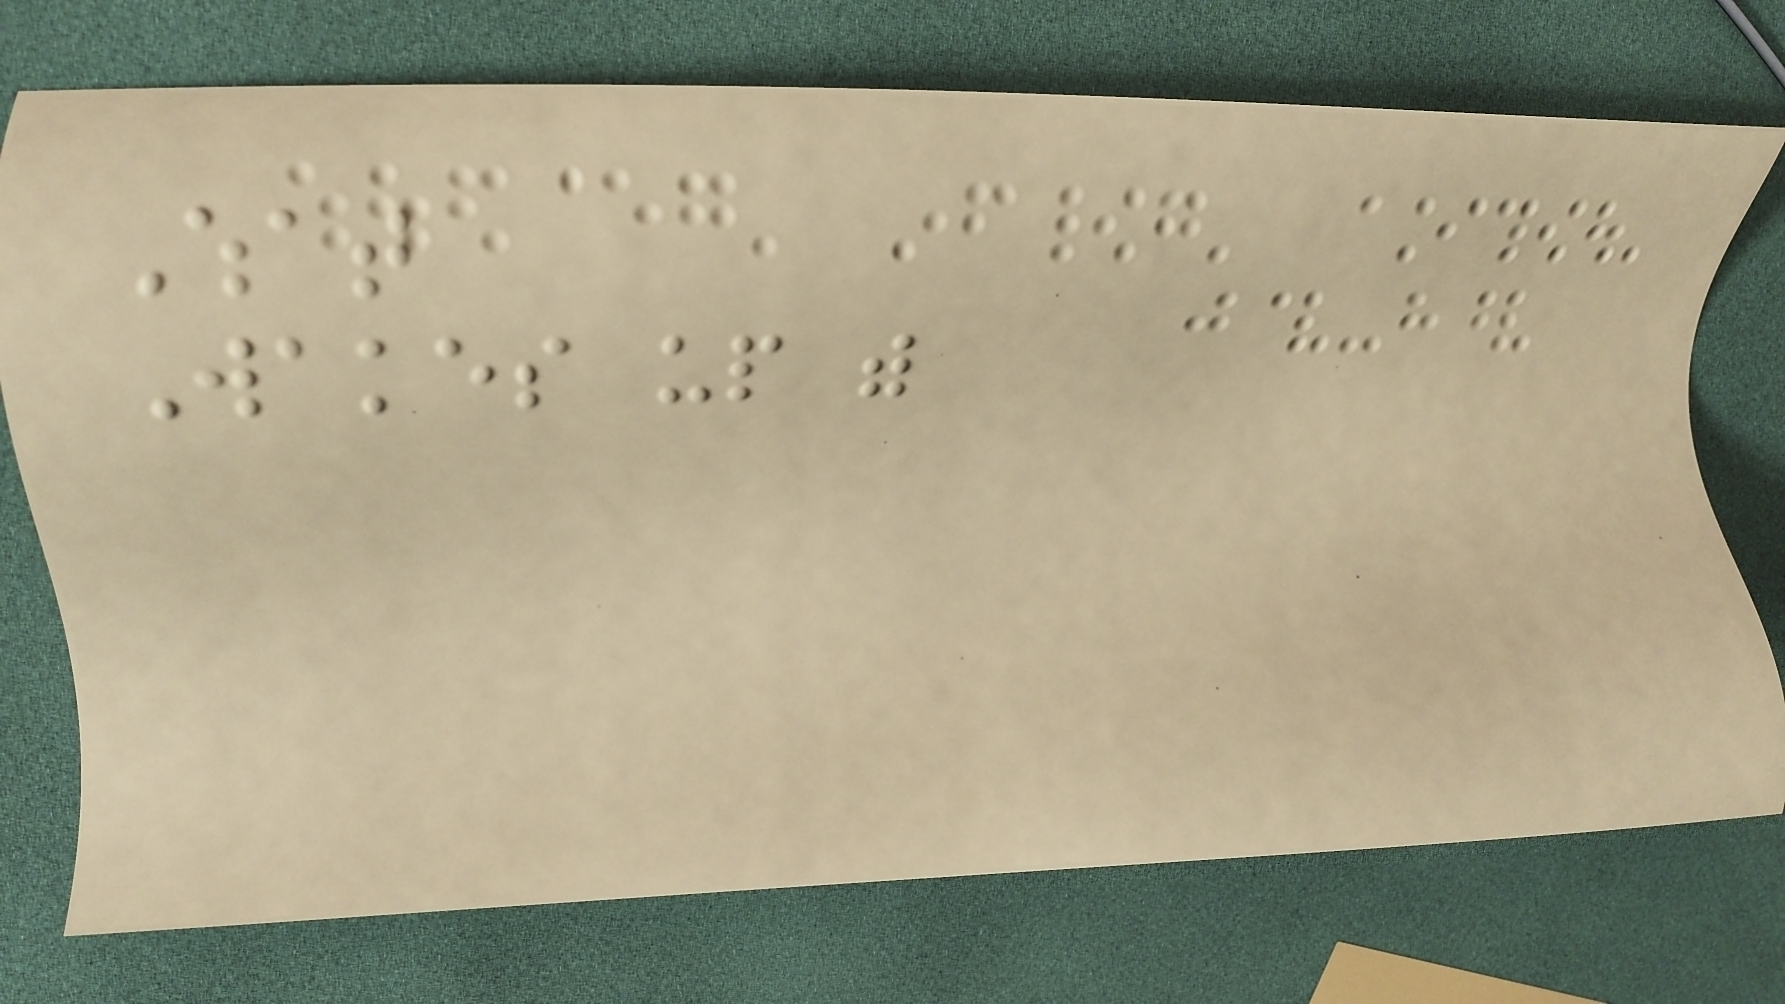What
Wakes up with
